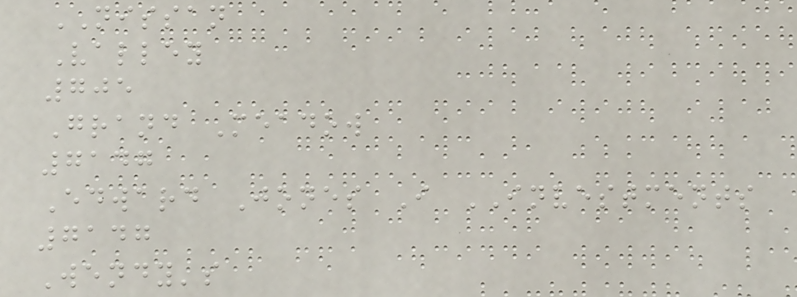NISSAN
Valley
705
Grand Meadow
7147
Edward Jones I INVESTMENTS
7147
Wendy's
